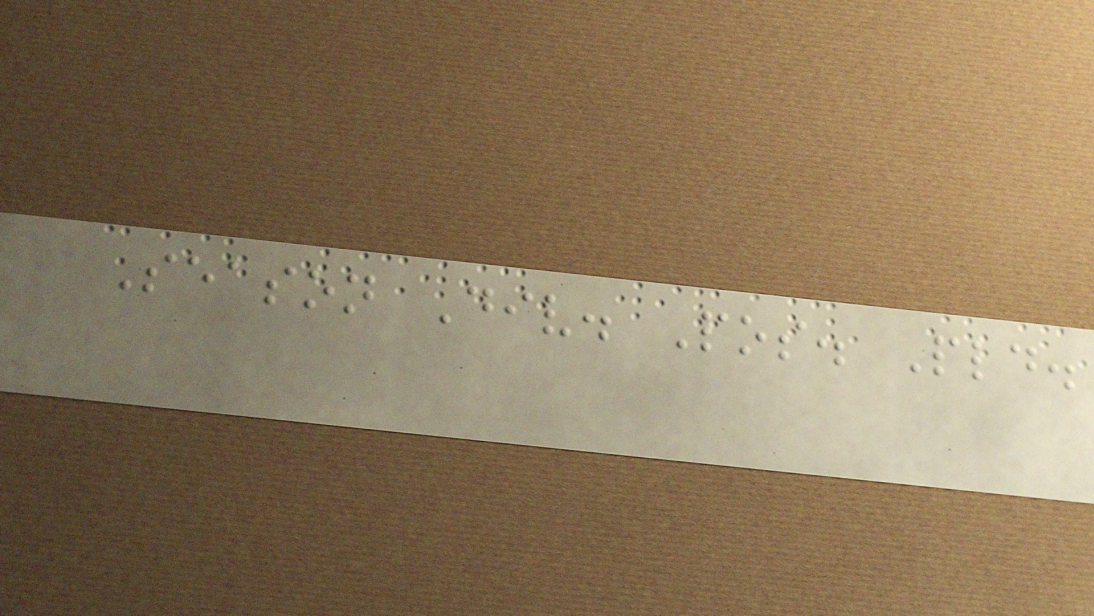Season Div. Pos. Pld.
